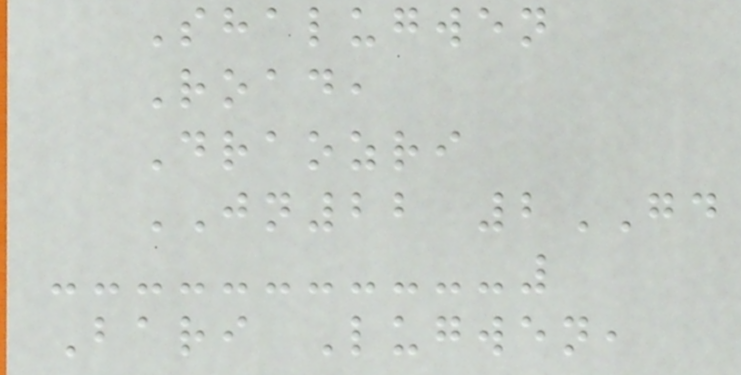Shalugwen
Road,
Draozri
JN22 2GD
Bari Lugwen,
